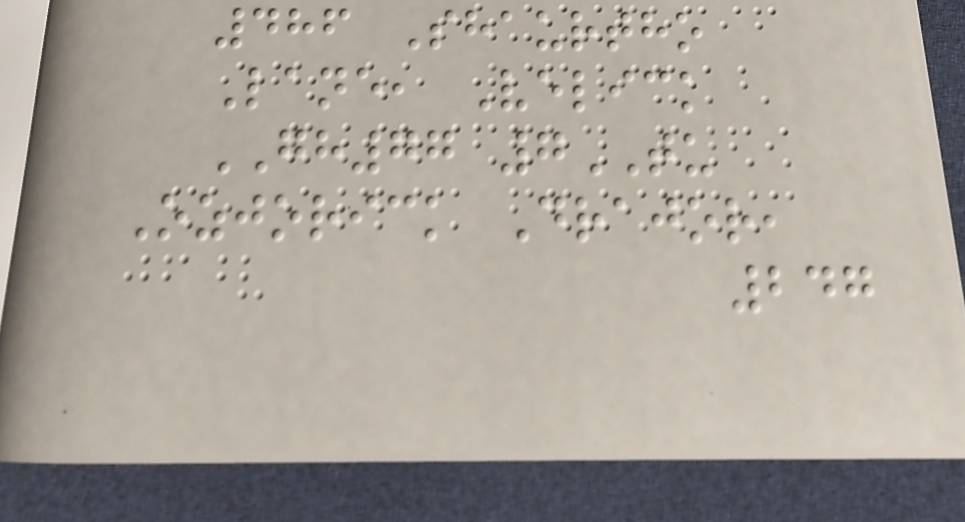486 Shaurtho
Lane, Velick
GH77 7TU
Ozjorick Drajor,
247
